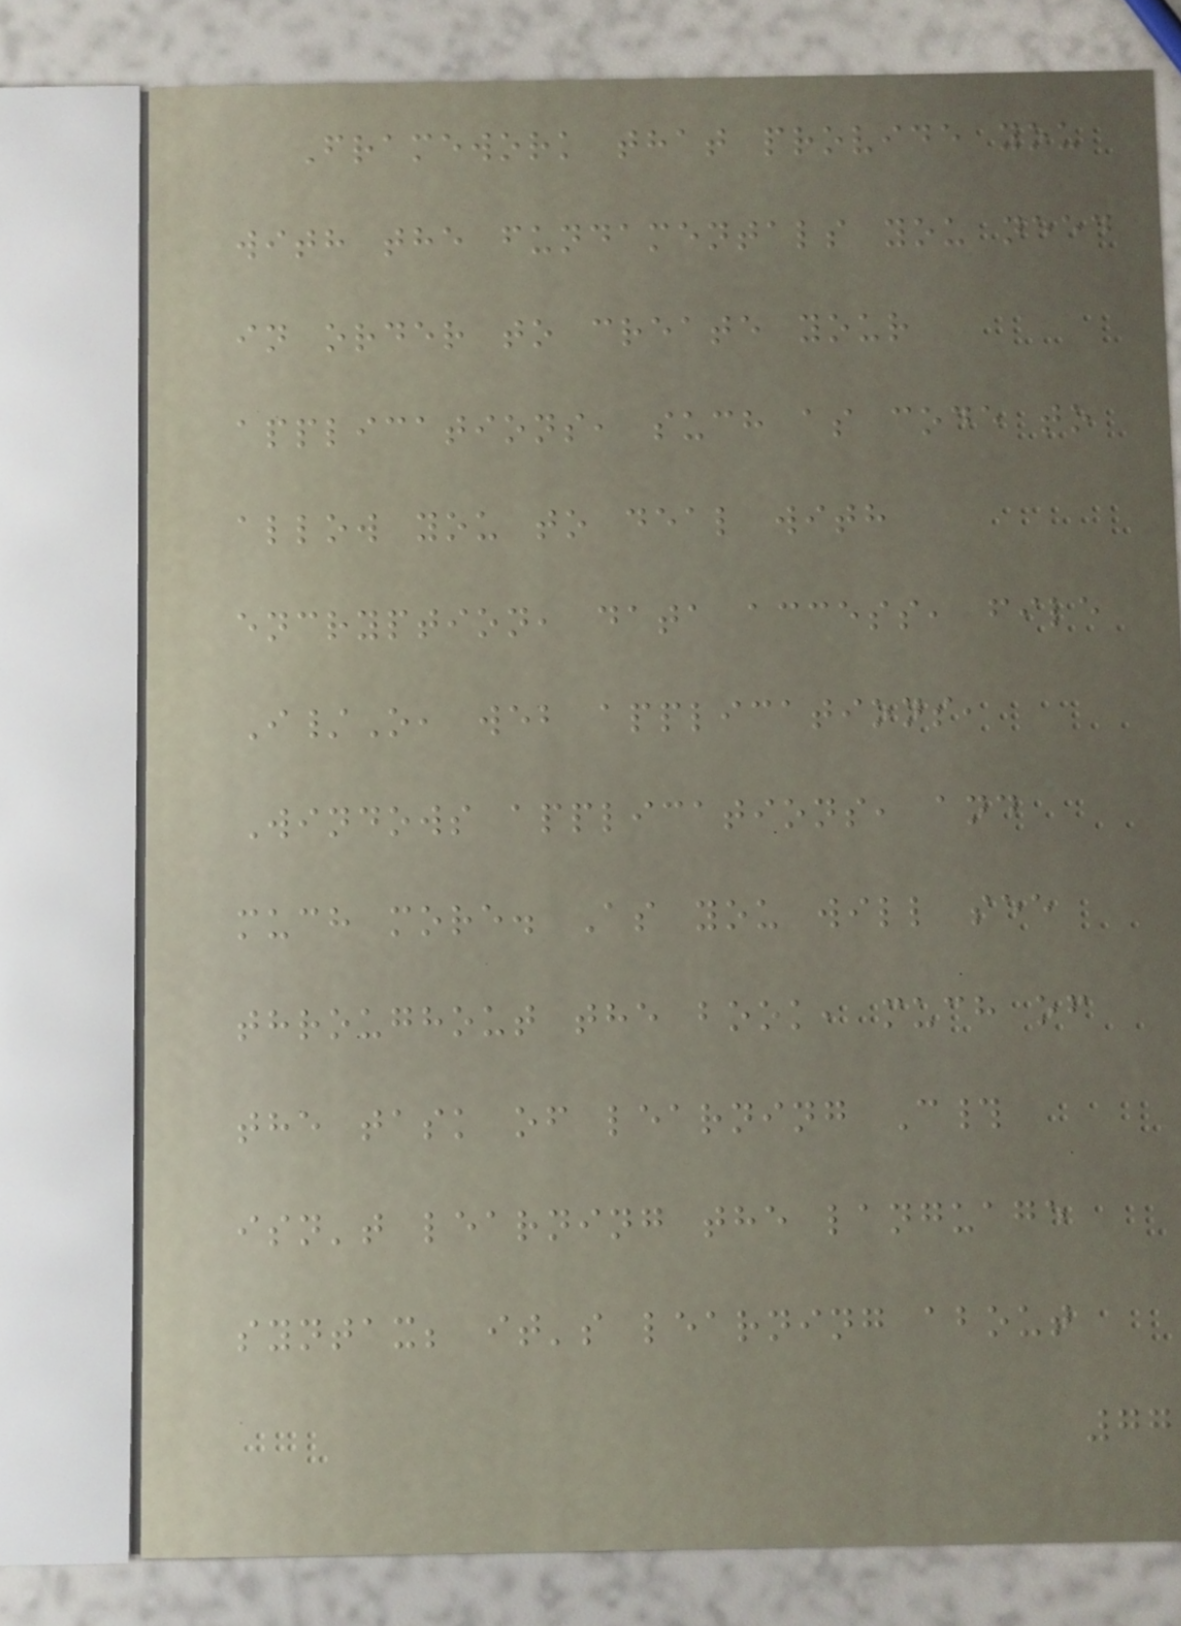Framework that provide you
with the fundamentals you need
in order to create your
applications, such as code to
allow you to deal with
encryption, data access, file
I/O, web applications,
Windows applications, and
much more. As you will see
throughout the book, much of
the task of learning C#
isn't learning the language
syntax; it's learning about
77
